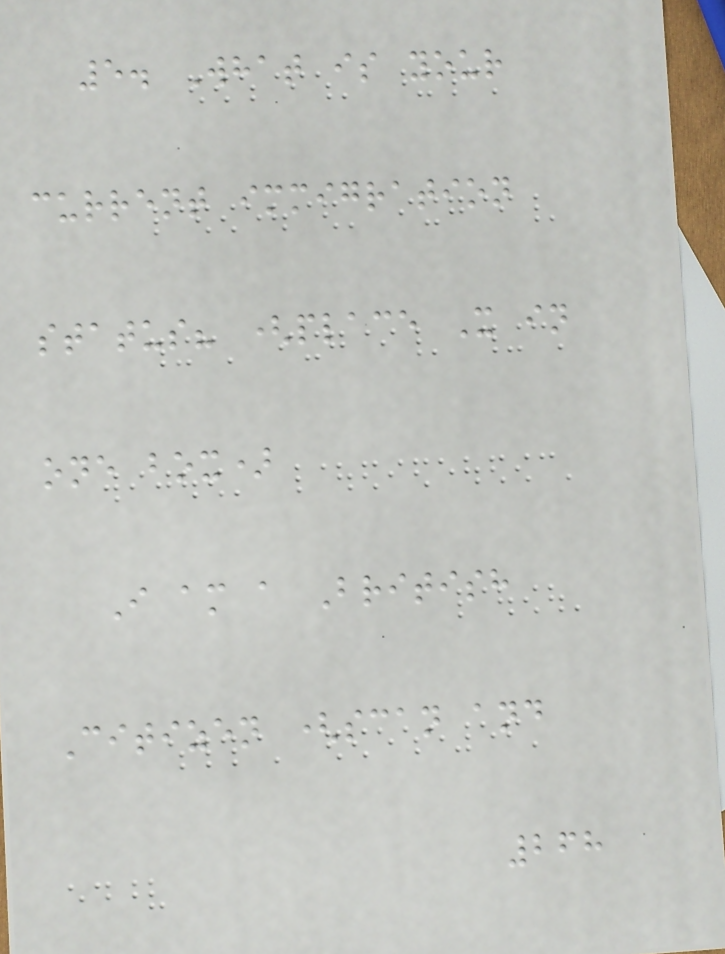5. What is your
current immigration
status? (place X in
one box)
I am a British
Citizen (scan and
268
